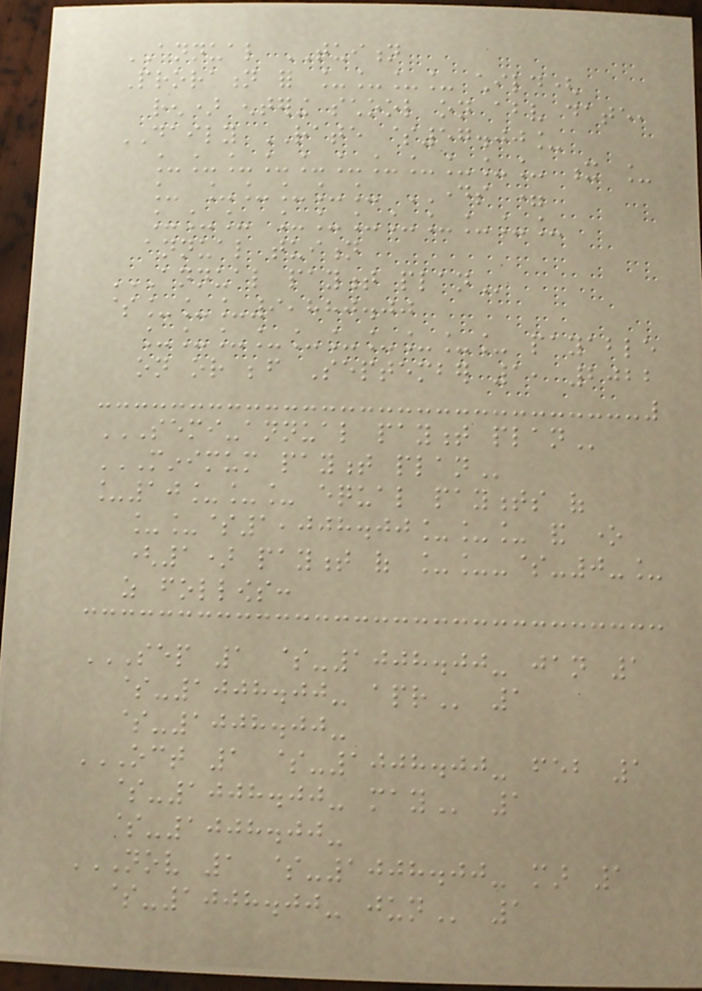ANNUAL TUITION
Proration for ____ child(
ren) entering school on above date,
DAILY RATE $57.00_
___________ x _
_ _____ DAYS =
___ ________
annual tuition
ANNUAL PAYMENT PLAN
$___9,880.00
__________ payable
on or before September 1, 2022
SEMI-ANNUAL PAYMENT PLAN
MINIMUM PAYMENT PLAN
_10___ equal payments of
__$1,008.00___ and one
(1) payment of __-$-0-_
as follows:
SEP 1 $-1008.00- JAN 1
$-1008.00- APR 1
$-1008.00-
OCT 1 $-1008.00- FEB 1
$-1008.00- MAY 1
$-1008.00-
NOV 1 $-1008.00- MAR 1
$-1008.00- JUN 1
